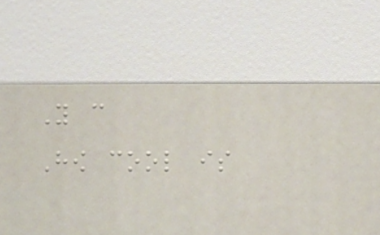You can
How cool is
